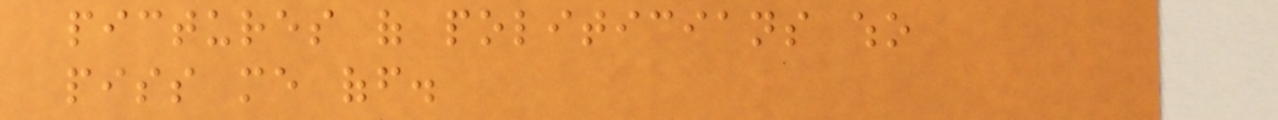pictures of politicians who
piss me off.
